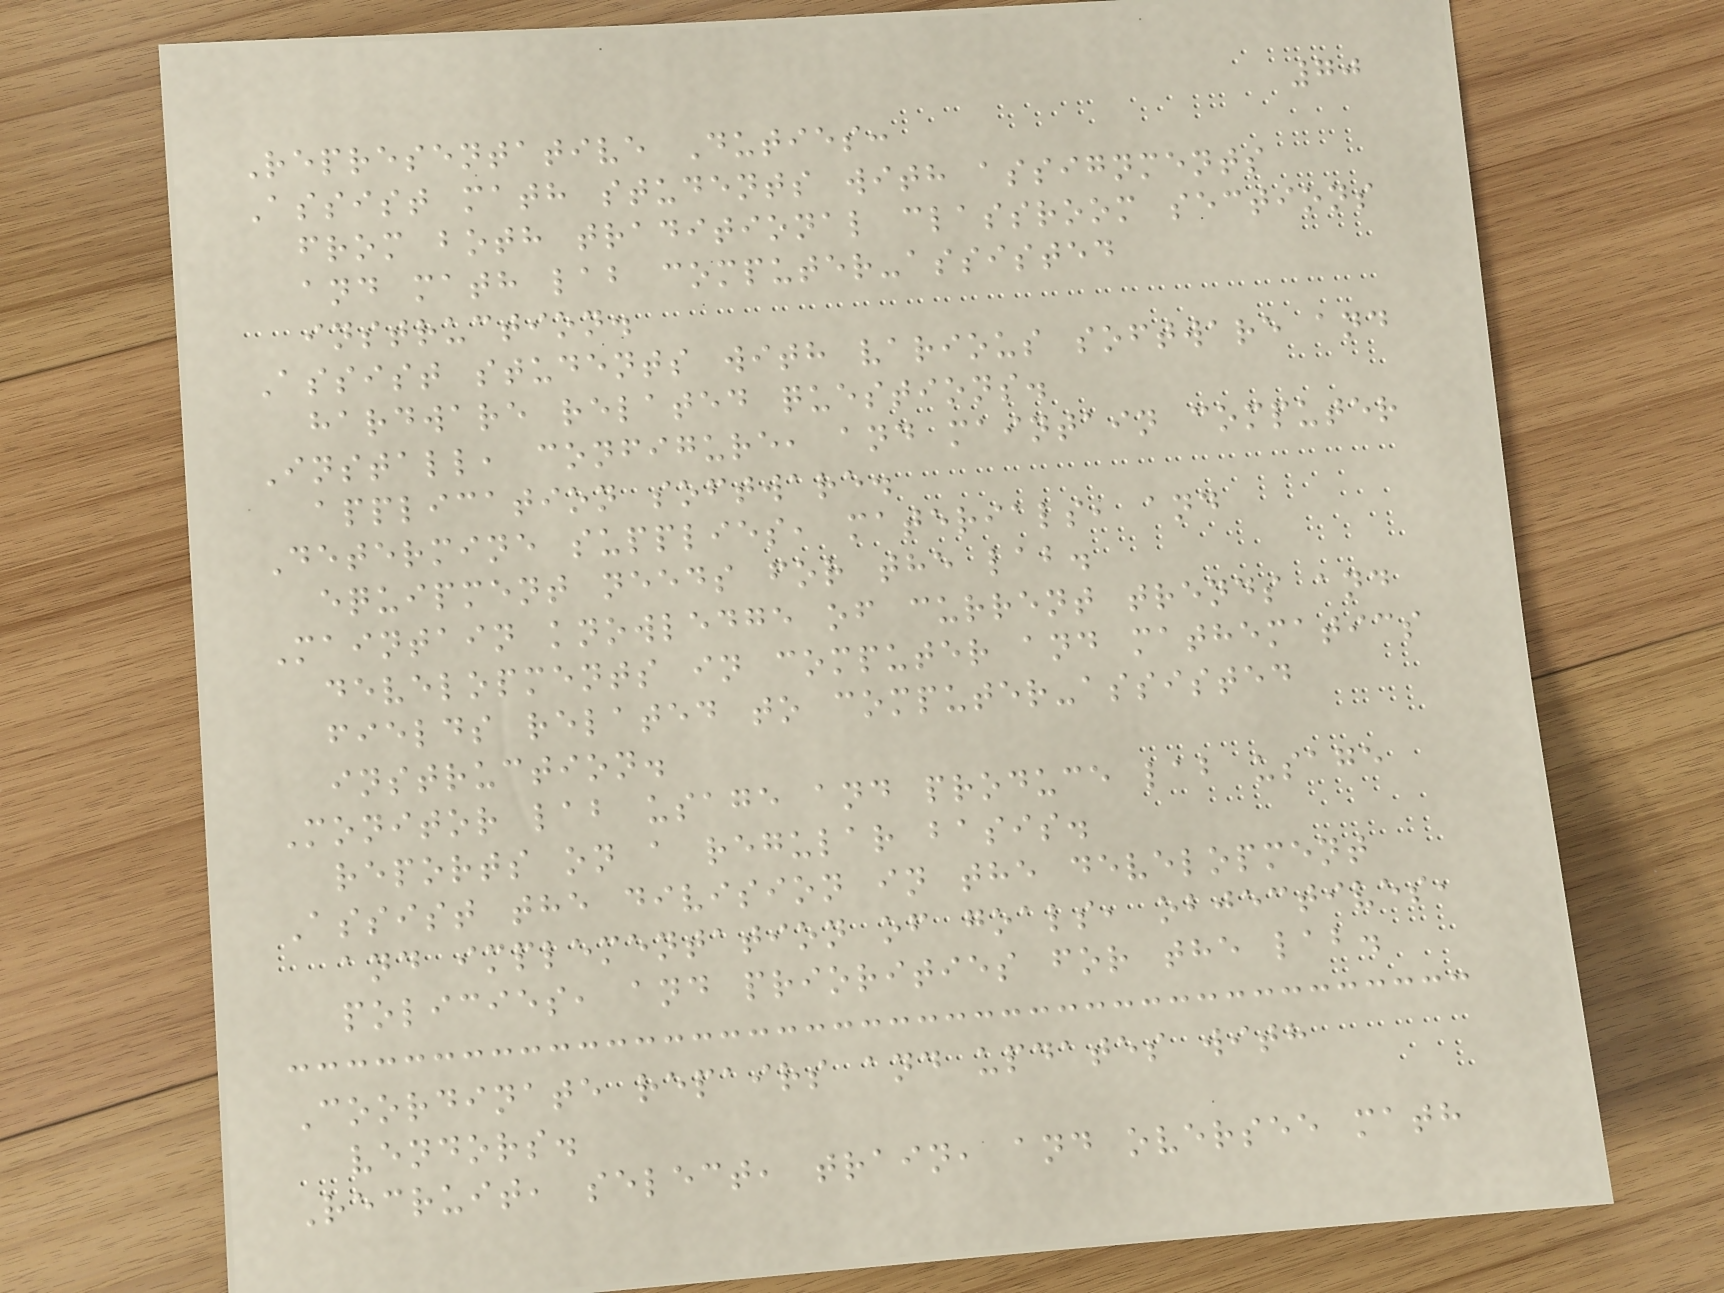70
Representative Duties:
Assist math students with assignments
from both traditional classroom sections
and math lab computer-assisted
instruction.
Assist students with various software and
hardware related questions.
Install, configure, and maintain computer
application software.
Determine supplies, materials, and
equipment needs for the lab.
Maintain knowledge of current trends and
developments in computer and mathematics
fields related to computer-assisted
instruction.
Monitor lab usage and produce lab usage
reports on a regular basis.
Assist the division in the development
and implementation of goals, objectives,
policies, and priorities for the lab.
Coordinate repairs and updates with
vendors.
Recruit, select, train, and oversee math
